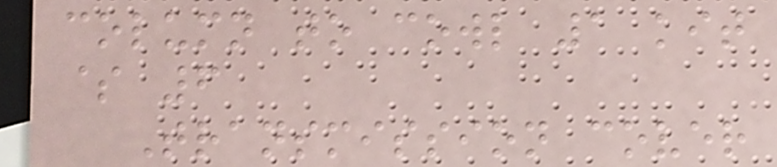column to cowl 1 kit
$ 6
Transmission cover
